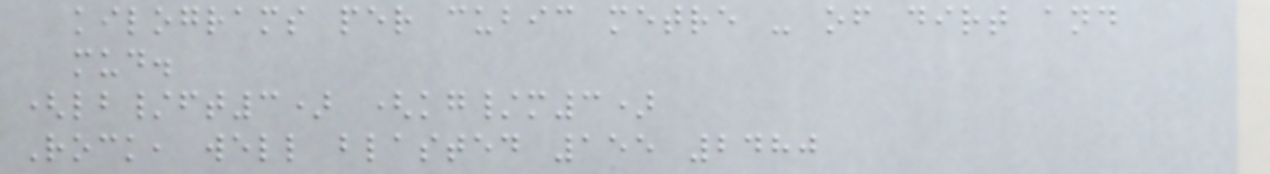kilograms per cubic metre - of dirt and
mud.
(lb/ft3) (kg/m3)
Rock, well blasted 155 2480
